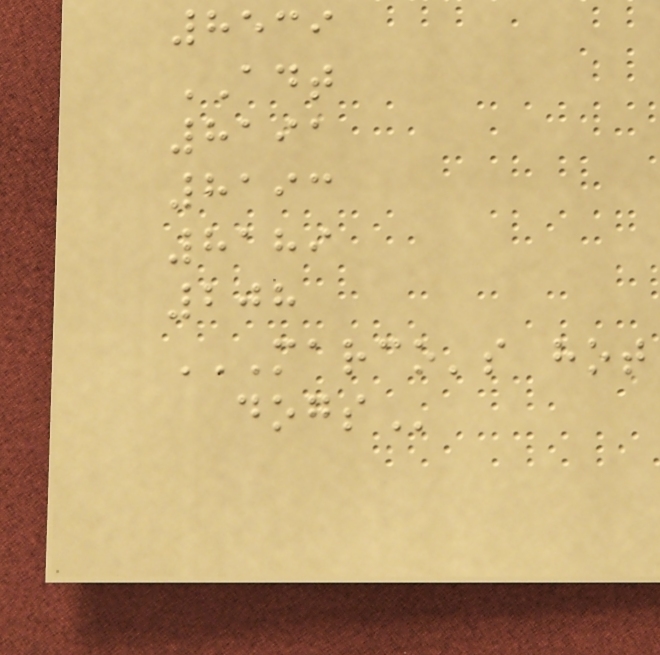8539
ADT
8191
8193
8189
208
MARCO'S HOT
DOGS
